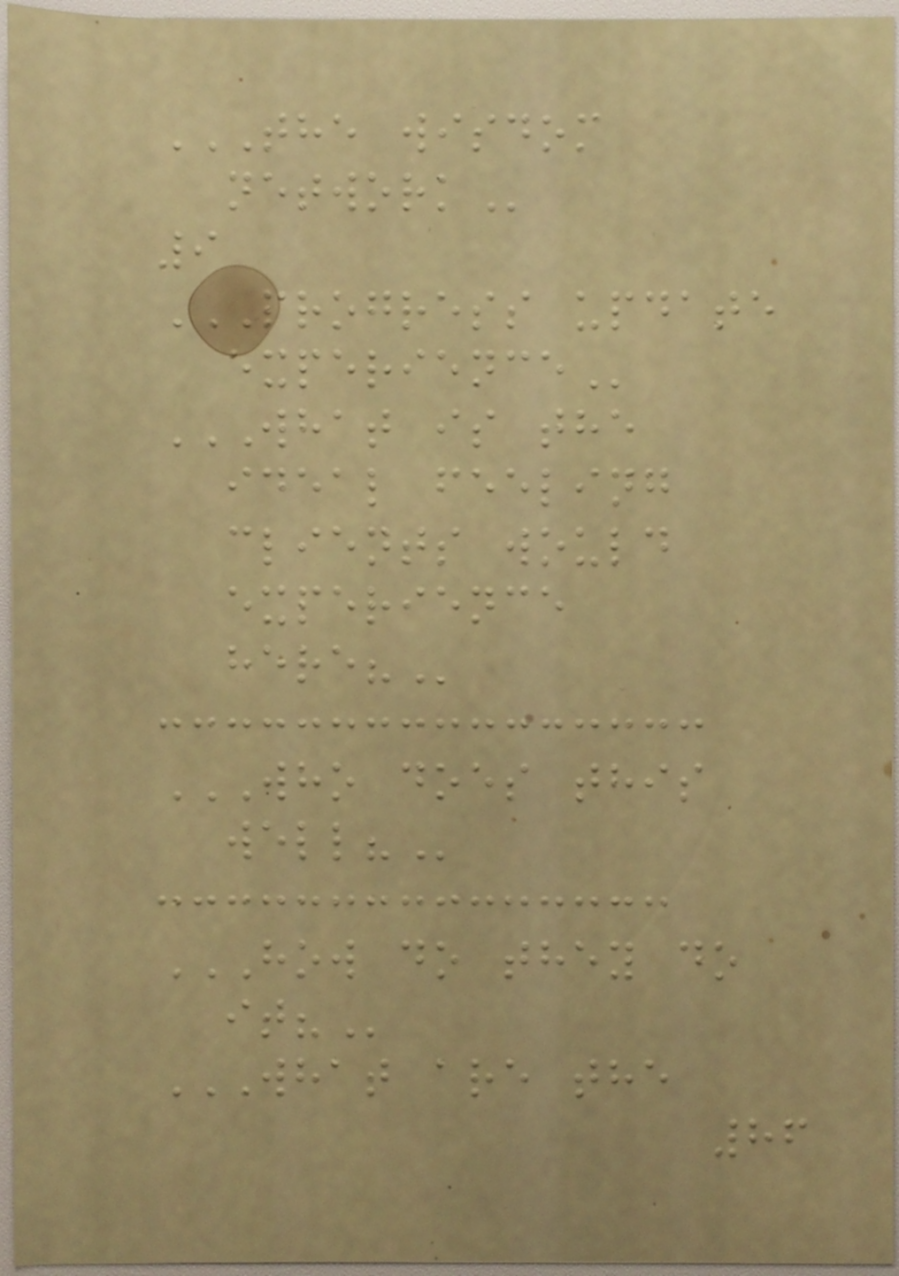THE WISDOM
NETWORK
9
PROGRESS UPDATE
EXPERIENCE
WHAT IS THE
IDEAL FEELING
CLIENTS WOULD
EXPERIENCE
HERE?
WHO DOES THIS
WELL?
HOW DO THEY DO
IT?
WHAT ARE THE
86
